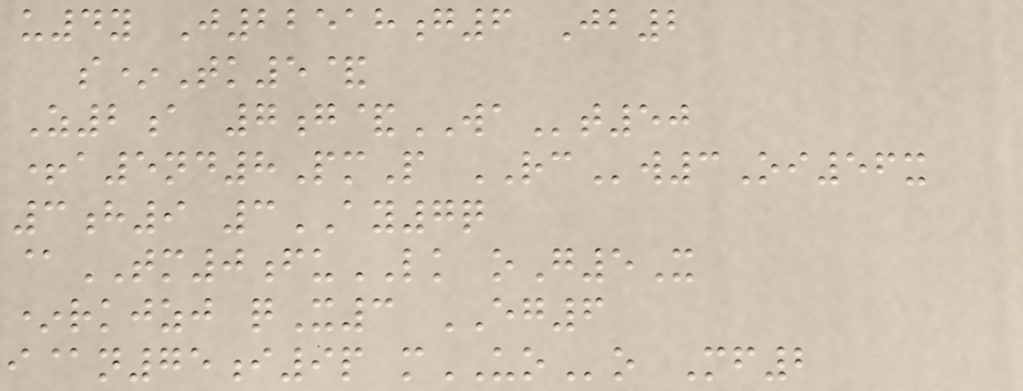u4y J22518g6 Jb2
s*Tk5&
Z2a 7g&WAt50
+a5nd8PmP RCw3Oi56x
3h9 3AY7q
@TM0fuLK oG5X
*rkjzj qX3 EG6
i@n75i9p mUOo Mf2
